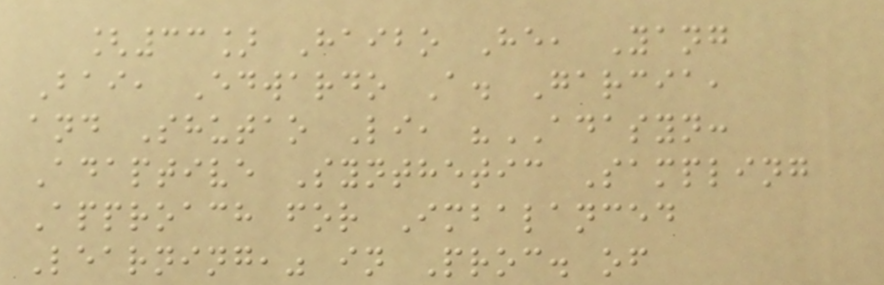[33] Haibo He, Yang
Bai, Edwardo A. Garcia,
and Shutao Li, "ADASYN:
Adaptive Synthetic Sampling
Approach for Imbalanced
Learning," in Proc. of
